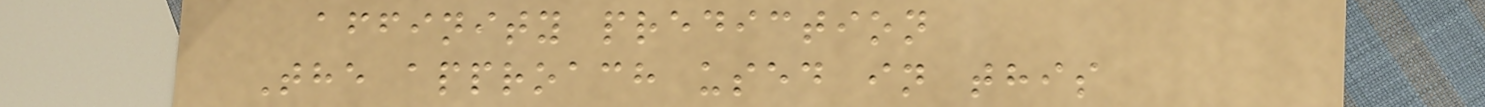affinity prediction
The approach used in this
